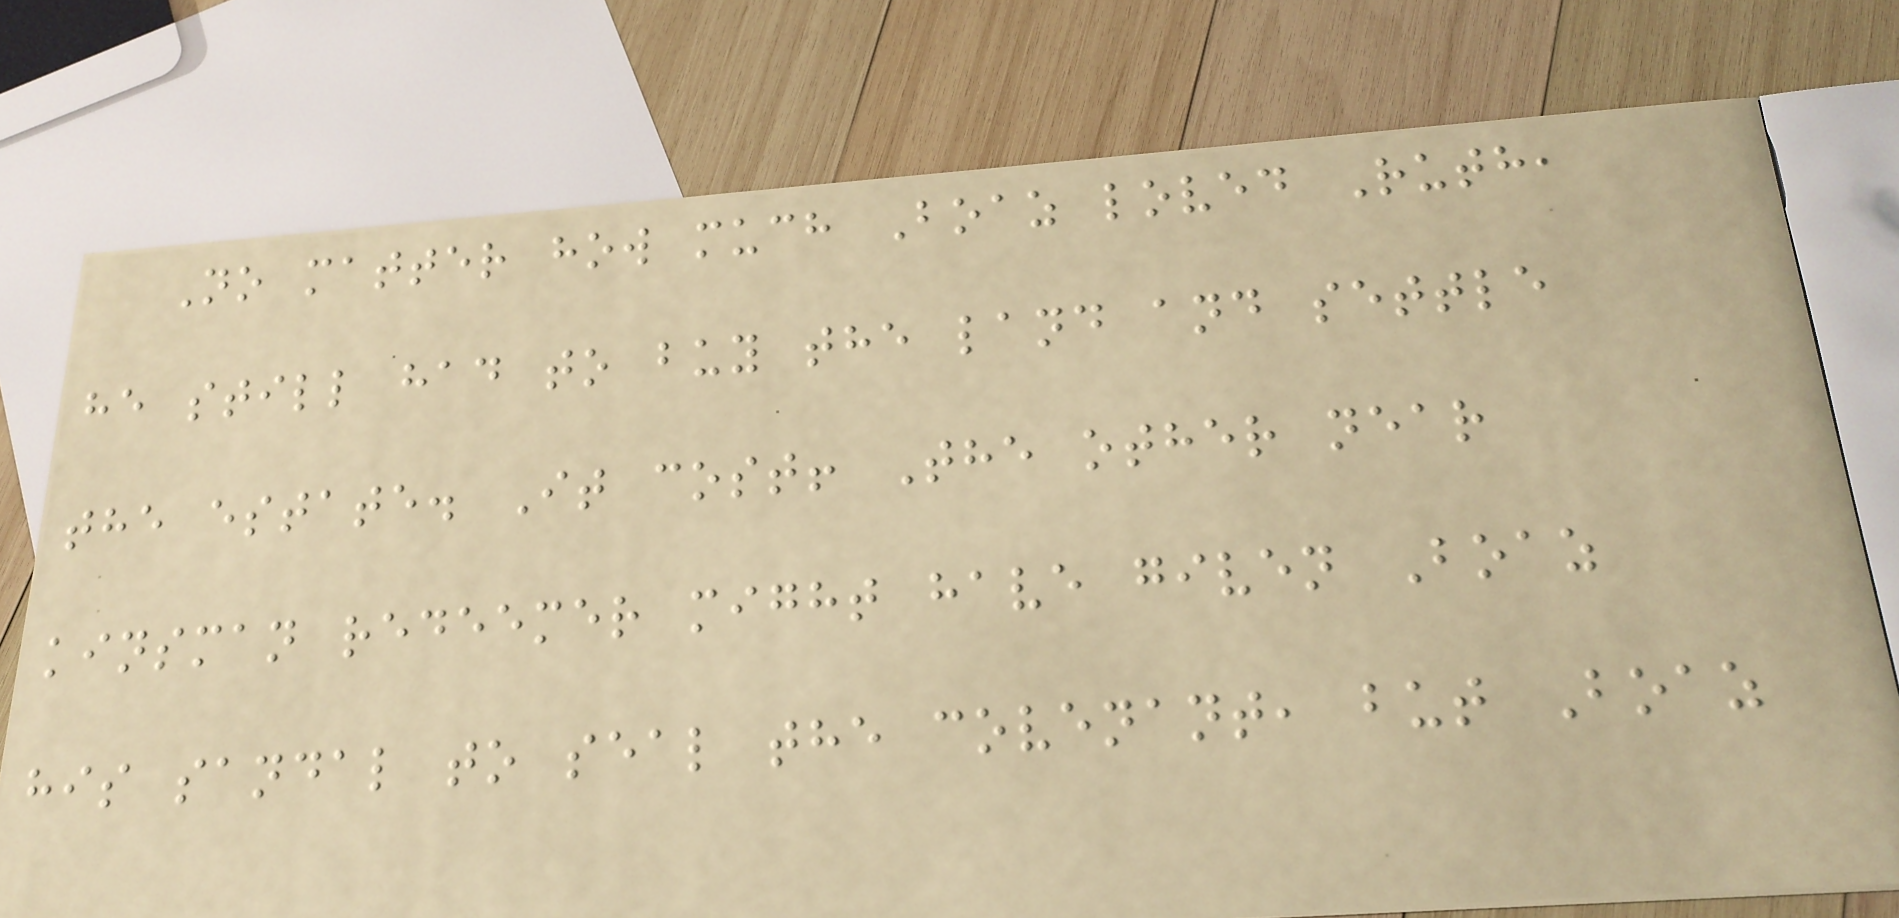No matter how much Boaz loved Ruth,
he still had to buy the land and settle
the estate. It cost! The other near
kinsman redeemer might have given Boaz
his sandal to seal the covenant, but Boaz
